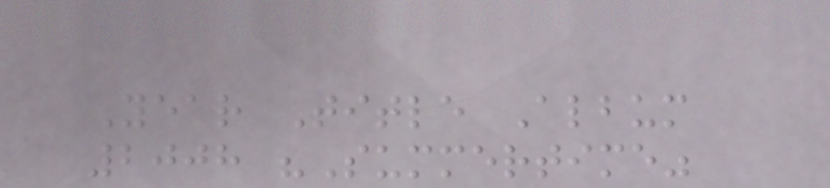Year Title Album
2008 "Summertime"
